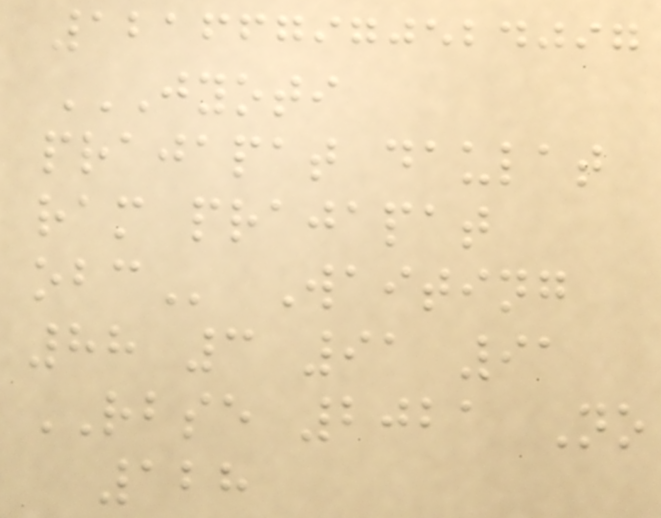121667970524097
JYOTI
PRAJAPAT DAULAT
RAM PRAJAPAT
OBC Waiting
88 3 91 91
RBSE 2021 No
128
